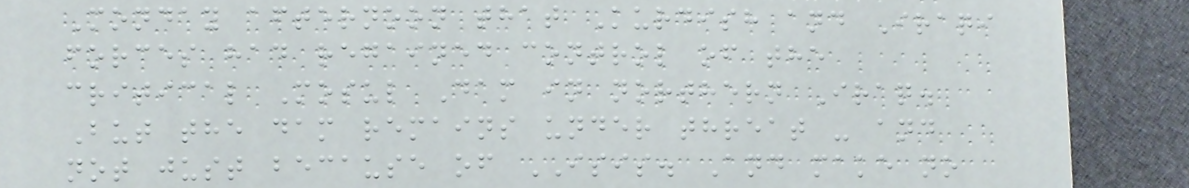Monday afternoon that Kurdish and Iraqi
forces had regained control of the
critical Mosul Dam in northern Iraq.
But the dam remains under threat - and
not just because of ISIS. And make no
